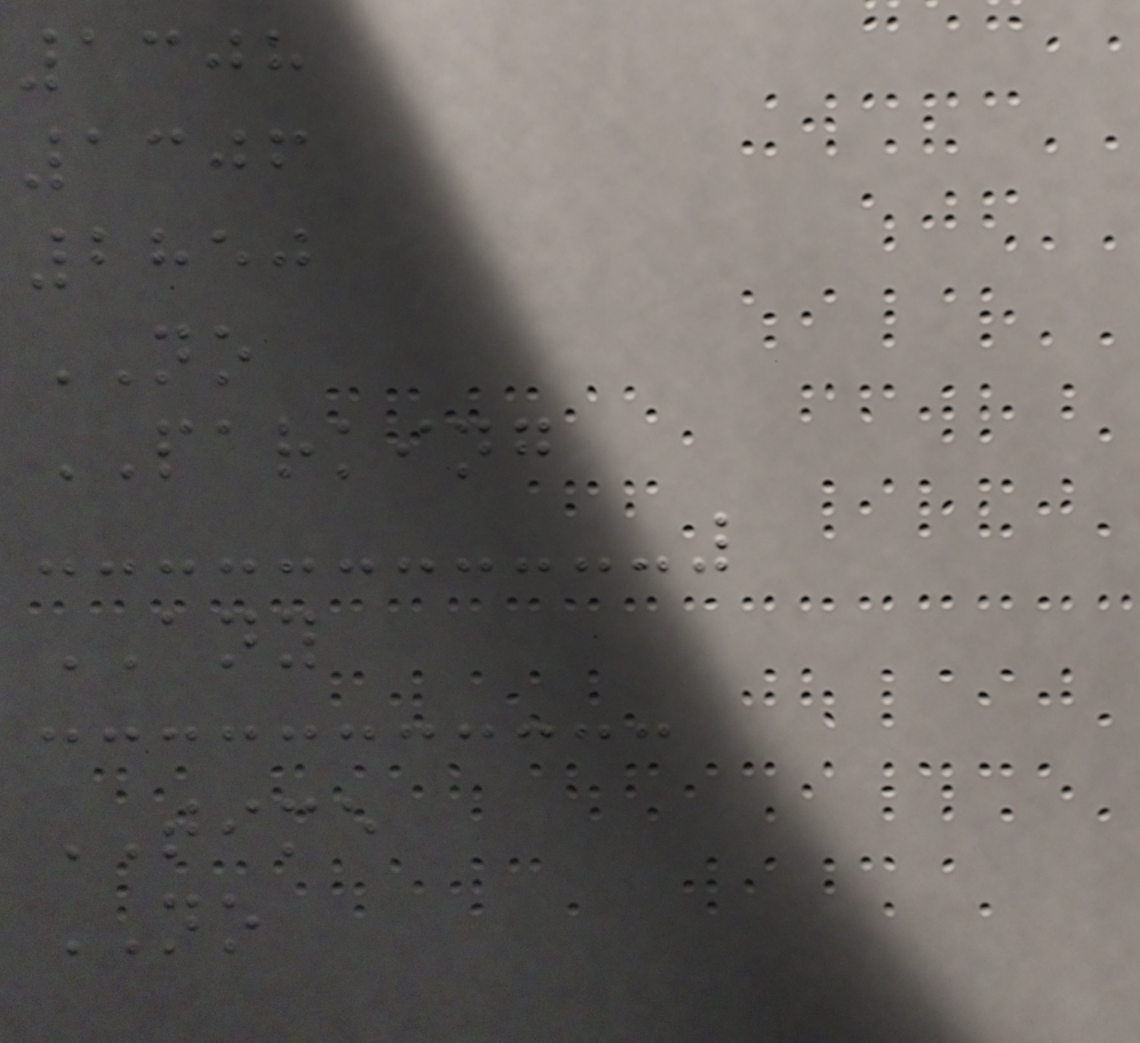1308
1306
2850
NO
PARKING
ANY
TIME
NO
